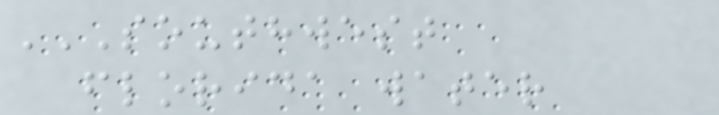SOUTHWEST
FLORIDA WATER
